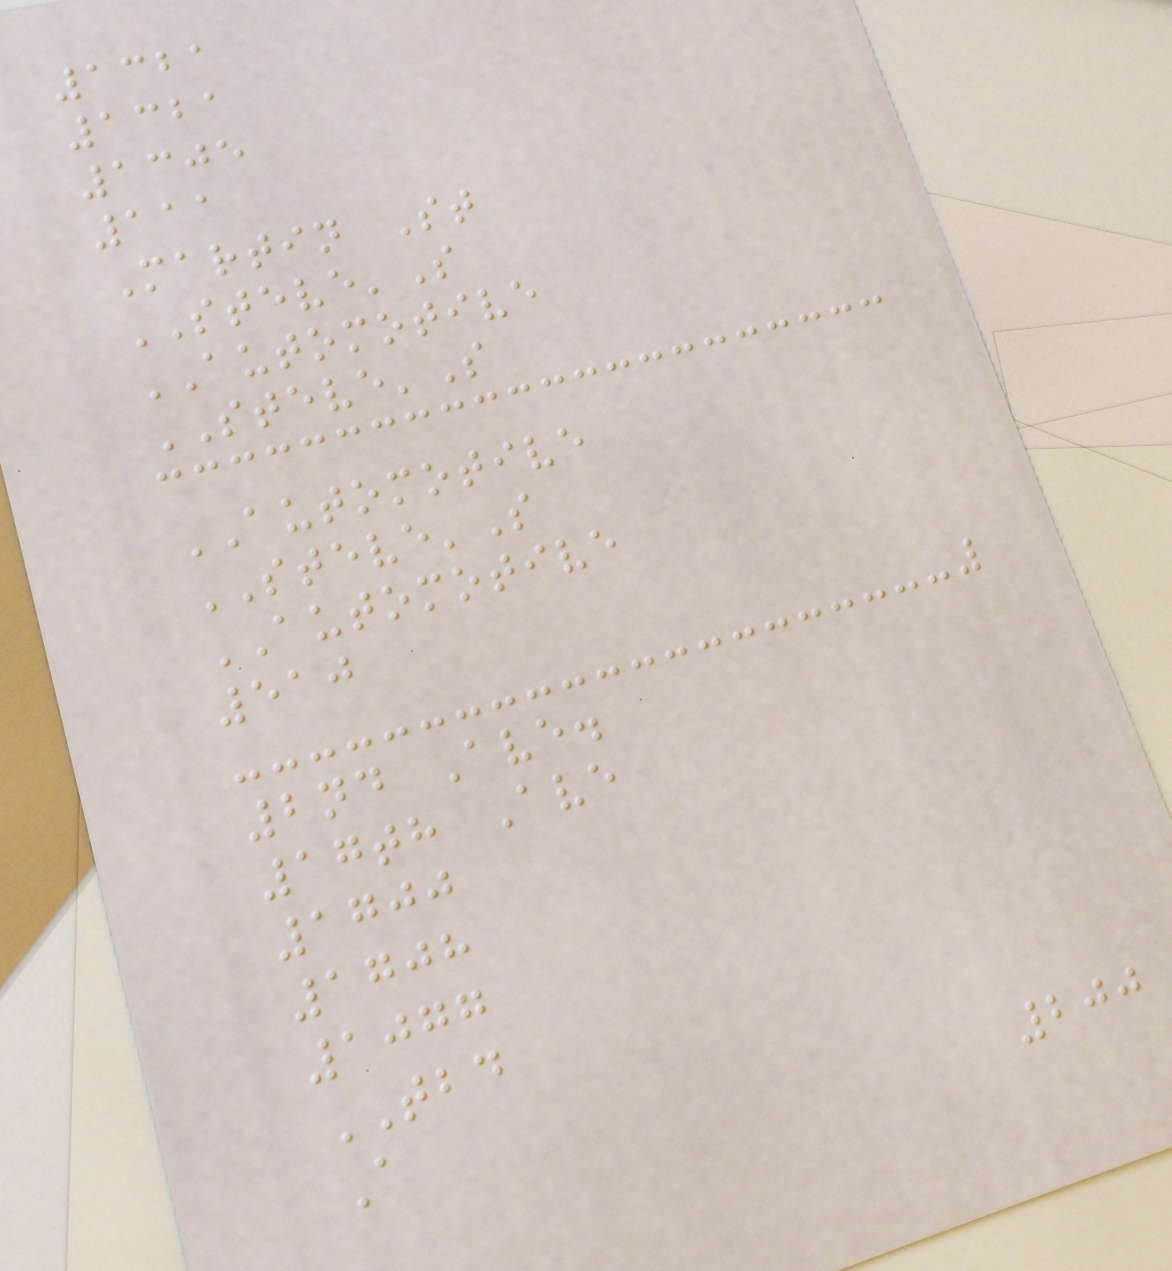1321
1321
1305
111
Martin St
STEVE'S
AUTOMOTIVE
STEVE'S
AUTOMOTIVE
STEVE'S
AUTOMOTIVE
510
2nd Ave.
17th Ave
1700
1708
1077
TBD
A
200
